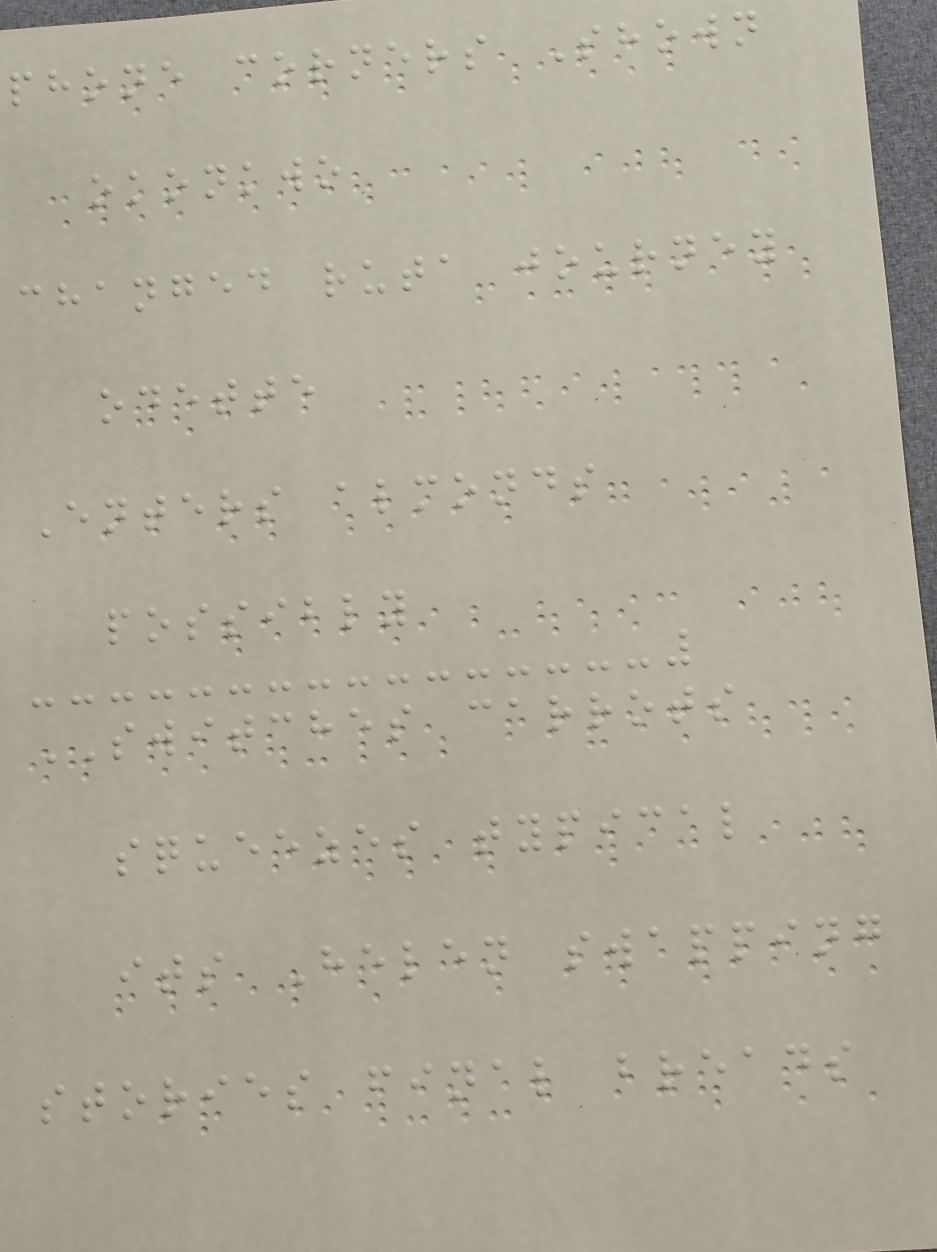phone corners Shown
okonkwo
changed ruta journey
odette
Enters almonds
possibly
SWITCHES carrots
squeezes typical
its Helen swapping
stories final breads
